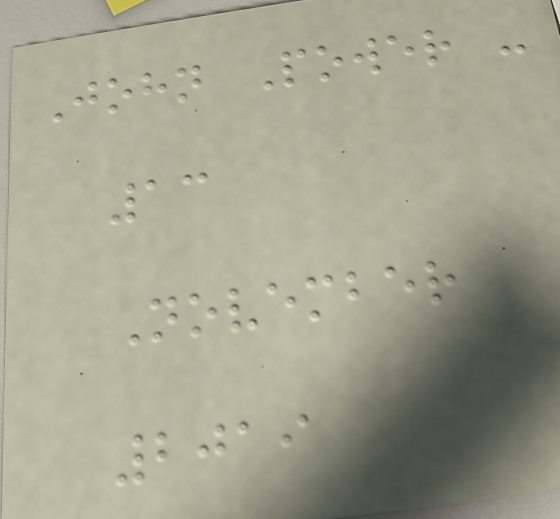John Power -
13
November
2019
